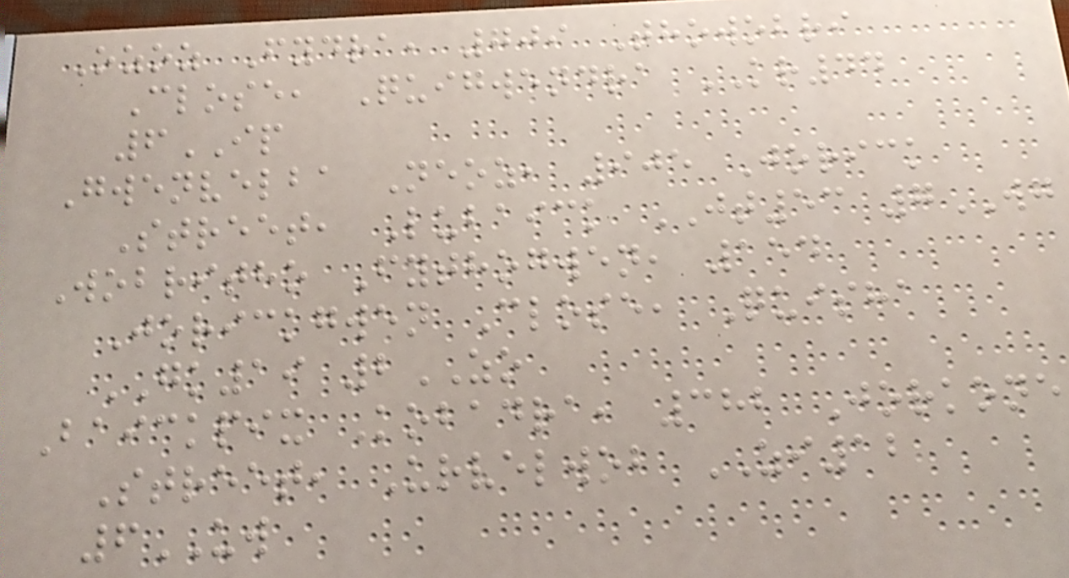Ozoz Fydra, 709 Thowobri
Close, Quigwendra KR44
6IP
Gwenvelba Neoz, 905 Jorick
Street, Lubaick JT53 7WG
Wobritho Fythogwen, 154
Jorickgwen Close, Quisha
GK19 2ZO
Baickpix Kobadra, 382 Jorkone
Street, Urvelwob ZI12
6UW
